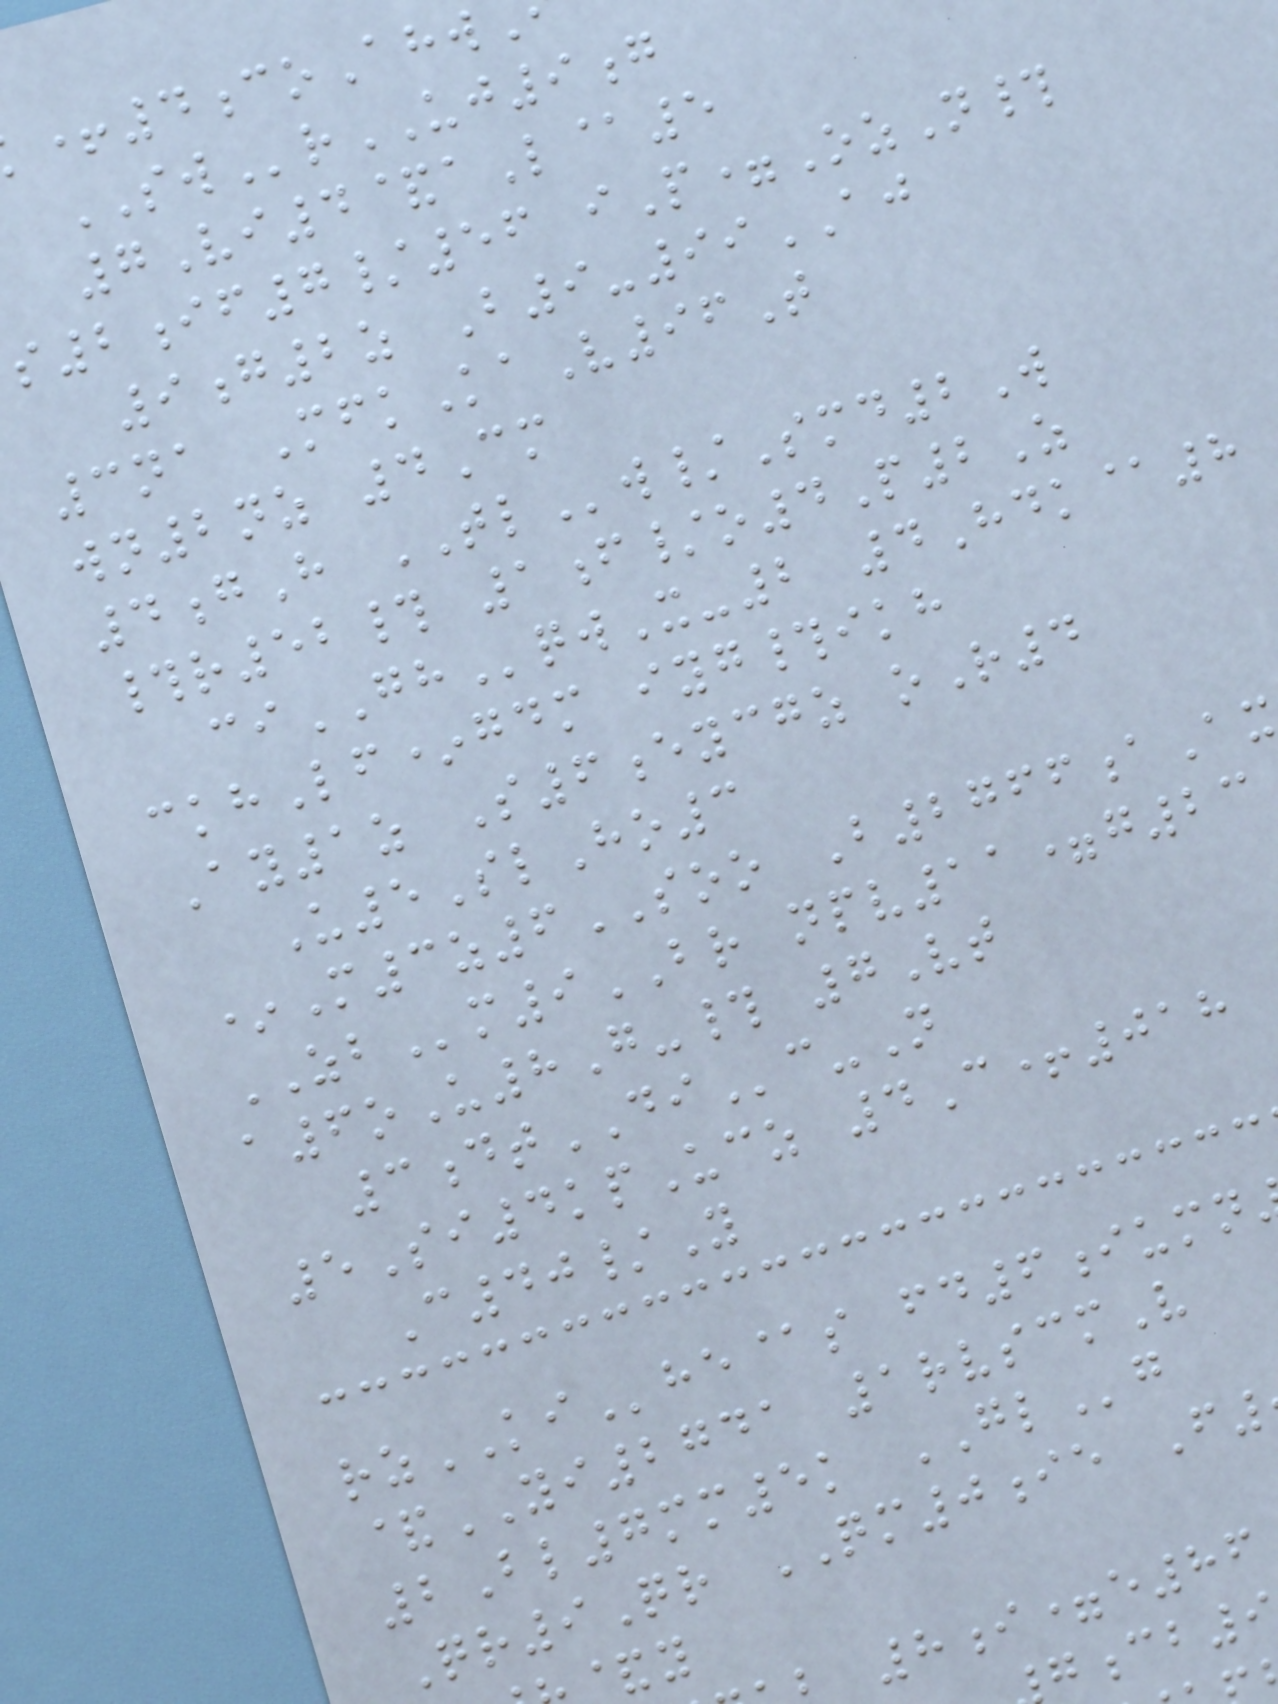SWrUJ9g
7Vi4&aL@5
s2if7/56 iP=OzN#
9g2z B9-99AJ
3na MfkKaV96T
wn2nz 4Cm
4gH TLw/Smd2W
#r52# 1f/o4P2Z
ciGHqwX-2 4Hdk@8
ckhLf*gdm iyg#ikh
Ay1z S6eycgz oR4
U5SlHo3
*M3z6SOO B2766aAx
ZBm9BR npv11=g23
a6oU8G-# 7Vt
3dtDIc-N
5Si4kpUcz 4C+018
C40/Y
rzKIhe@s fd6iumn
&YI2741 1rvscmV
2Bl7mm5k GLg
Qr9Qr QM0ie F
8i=e86
